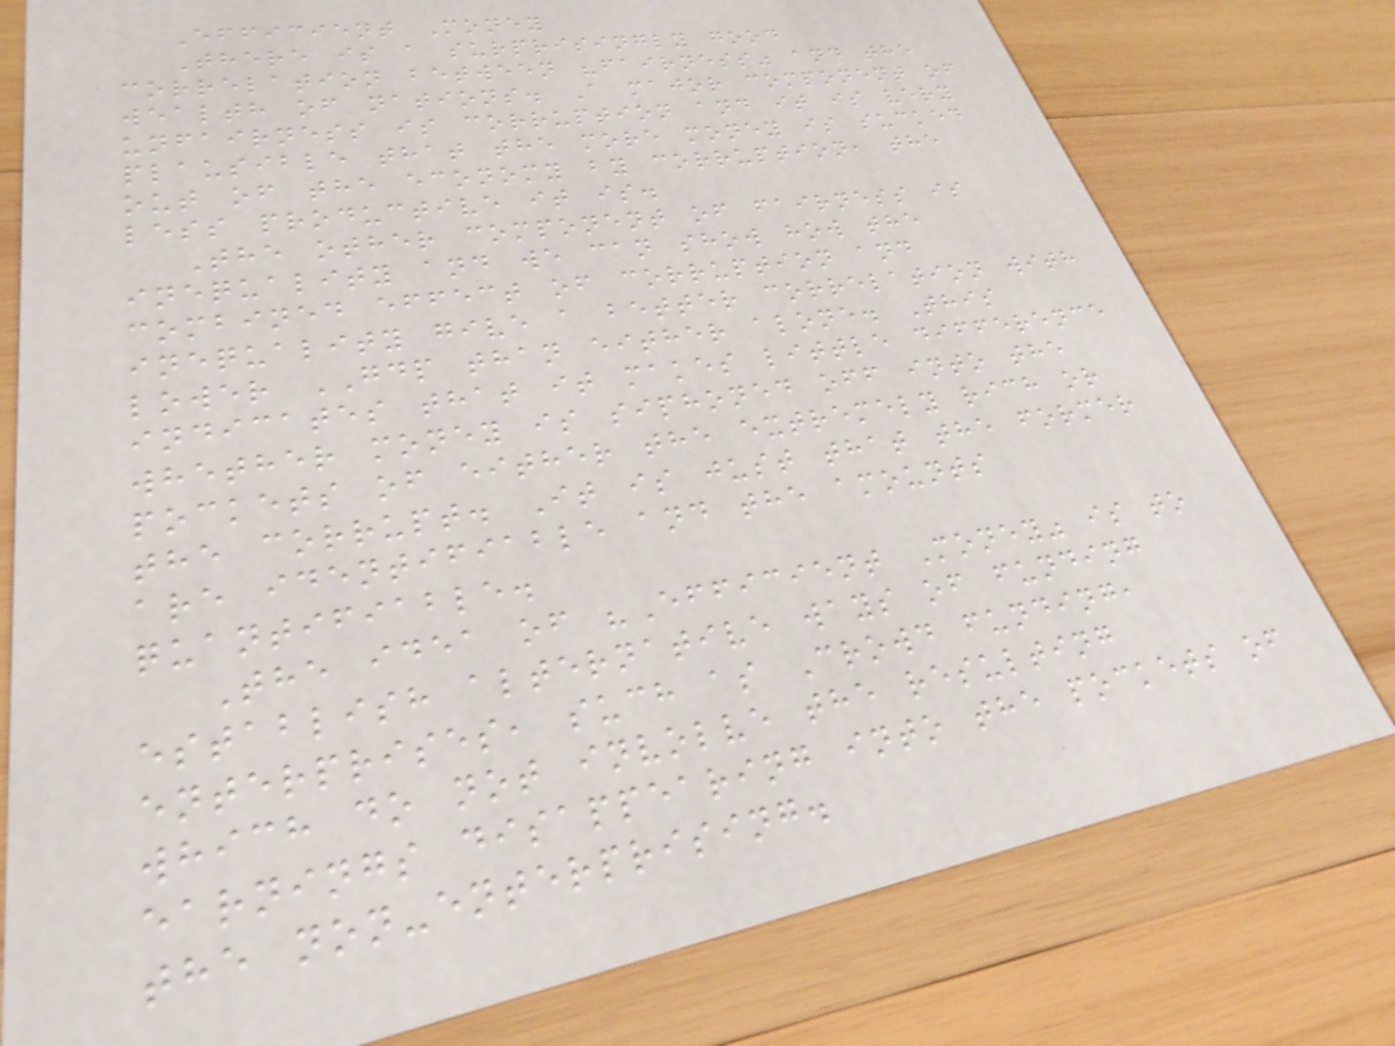Efficient Money
There is a surprisingly good
correlation between "fairness" and the
wealth of nations. A major component of
unfairness is corruption and it is very
plausible that the more money is sucked
out of the economy by corruption, the
less productive it is.
The other component of fairness is
inequality and we can show how the
combined effect of corruption and
inequality give a better correlation with
lower GDP than either alone. This
indicates that it makes little difference
whether money is siphoned off into the
pockets of either the extremely rich or
the corrupt. It is just that the former
are identifiable and the amounts
quantifiable.
The idea of "Efficient Money" is to
establish alternative ways of funding
enterprises, such as Crowd funding,
which do not involve the resulting
earnings disappearing into the pockets of
the non-enterprising.
